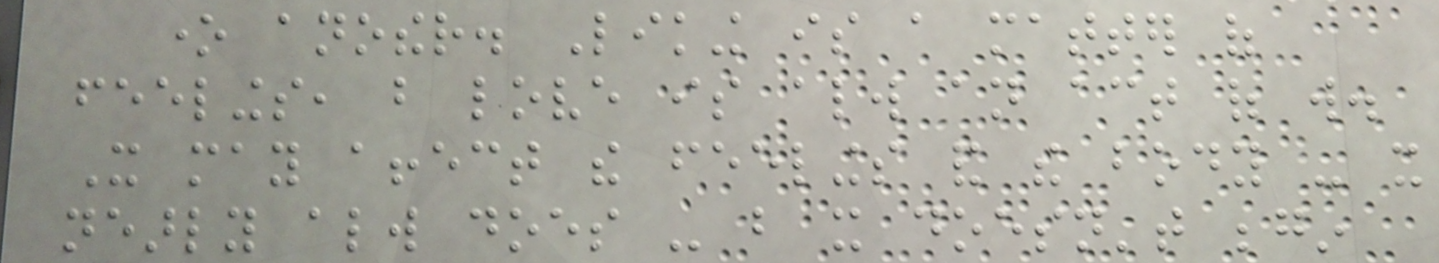one another. Liking is a matter of
feelings, but love is always an act of will.
It may affect the feelings and the body - it
nearly always does - but it doesn't begin
